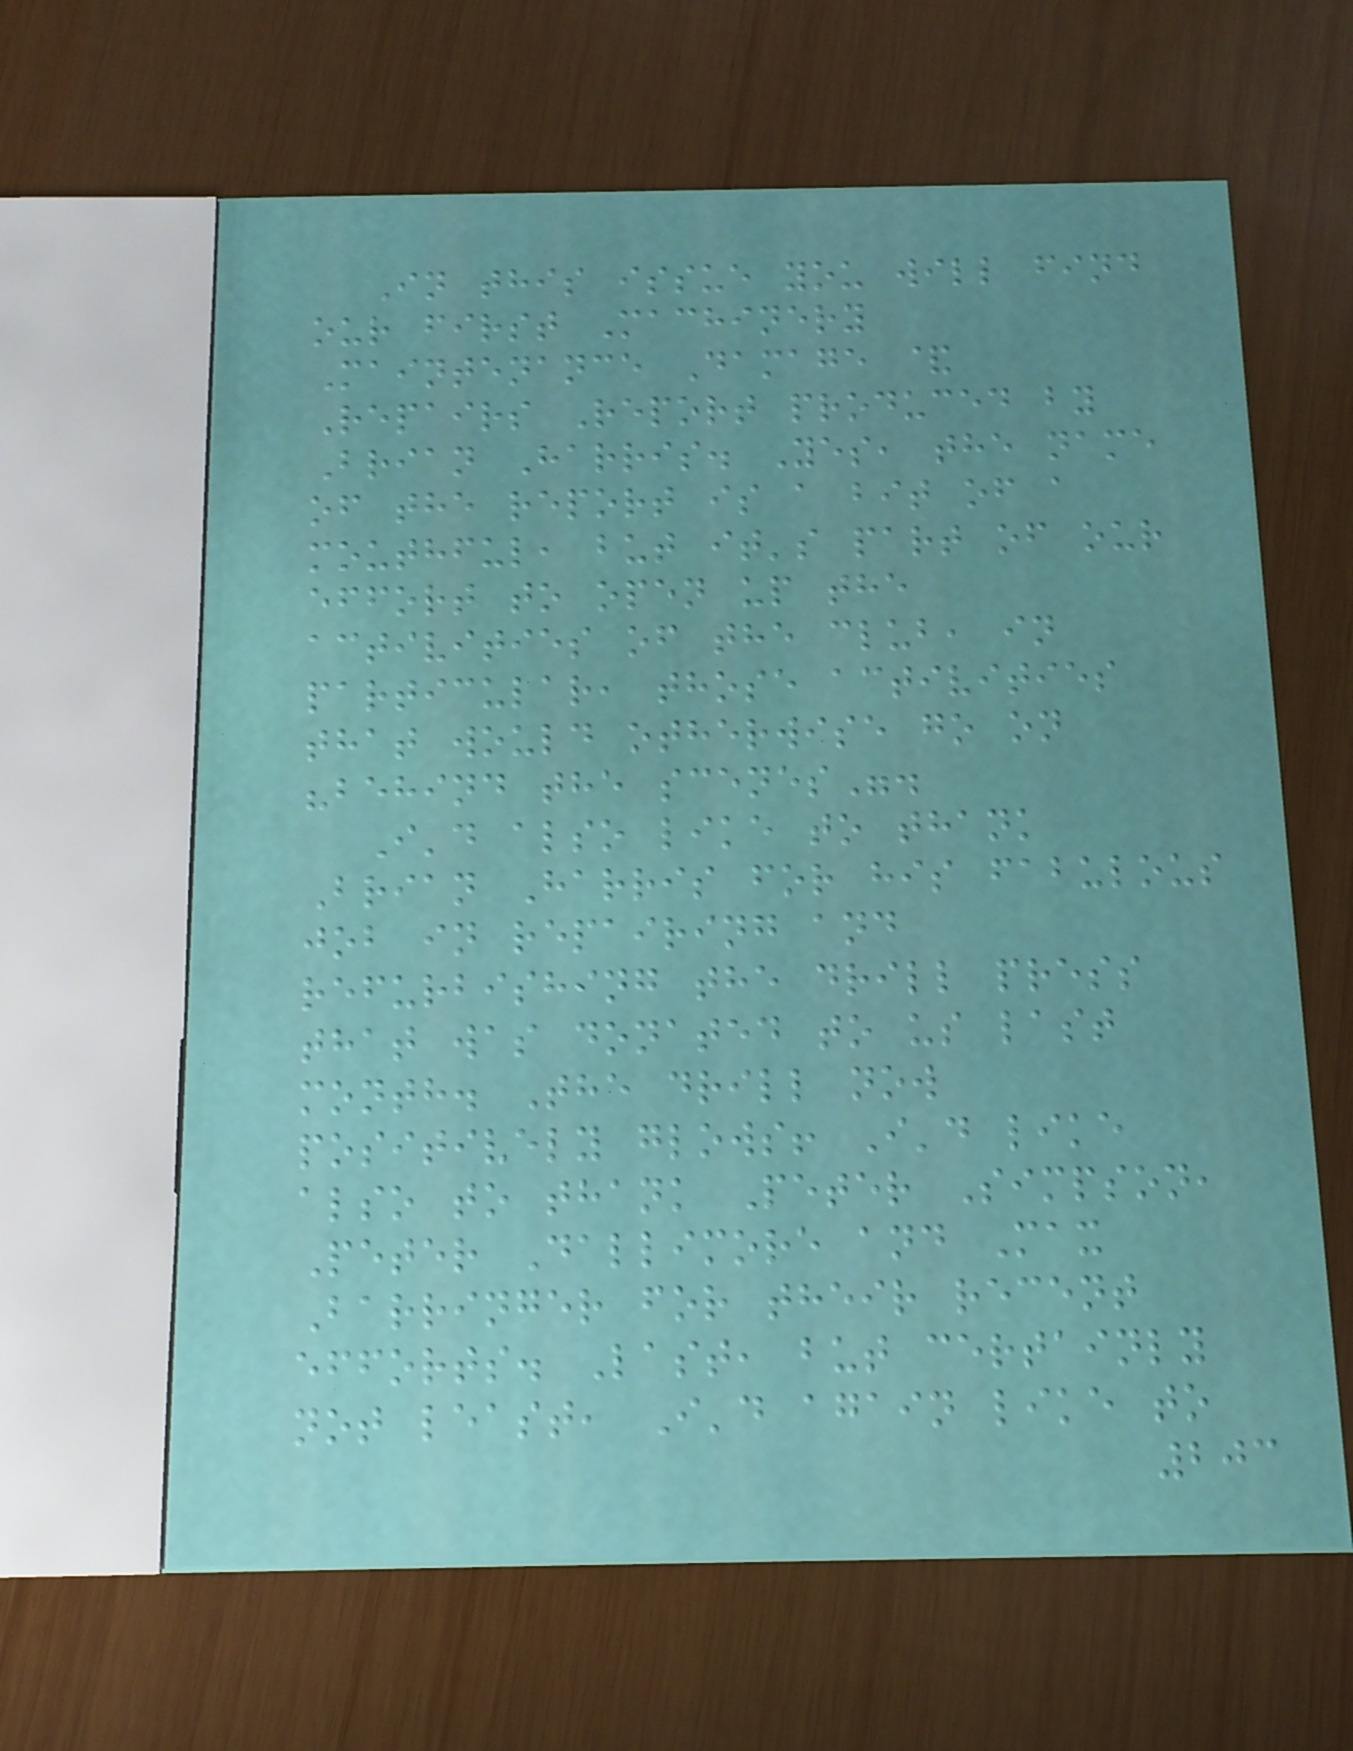In this issue you will find
our first Machinery
Maintenance Damage &
Repairs Report produced by
Brian Harris. Yes, the name
of the report is a bit of a
mouthful, but it's part of our
effort to open up the
activities of the club, in
particular, those activities
that would otherwise go on
"behind the scenes".
I'd also like to thank
Brian Harris for his fabulous
job in repairing and
refurbishing the drill press
that was donated to us last
month. The drill now
positively glows! I'd like
also to thank Peter Simpson,
Peter Dallimore and Max
Barringer for their recent
efforts. Last, but certainly
not least, I'd again like to
203
